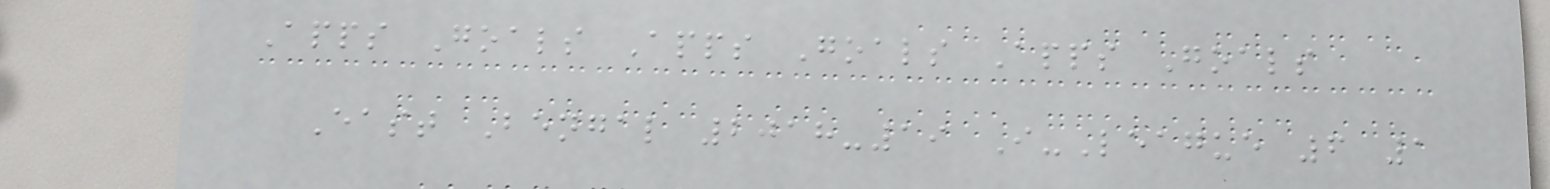Apps Goals Apps Goals Apps Goals
East Bengal 2018-19 I-League 6 1
